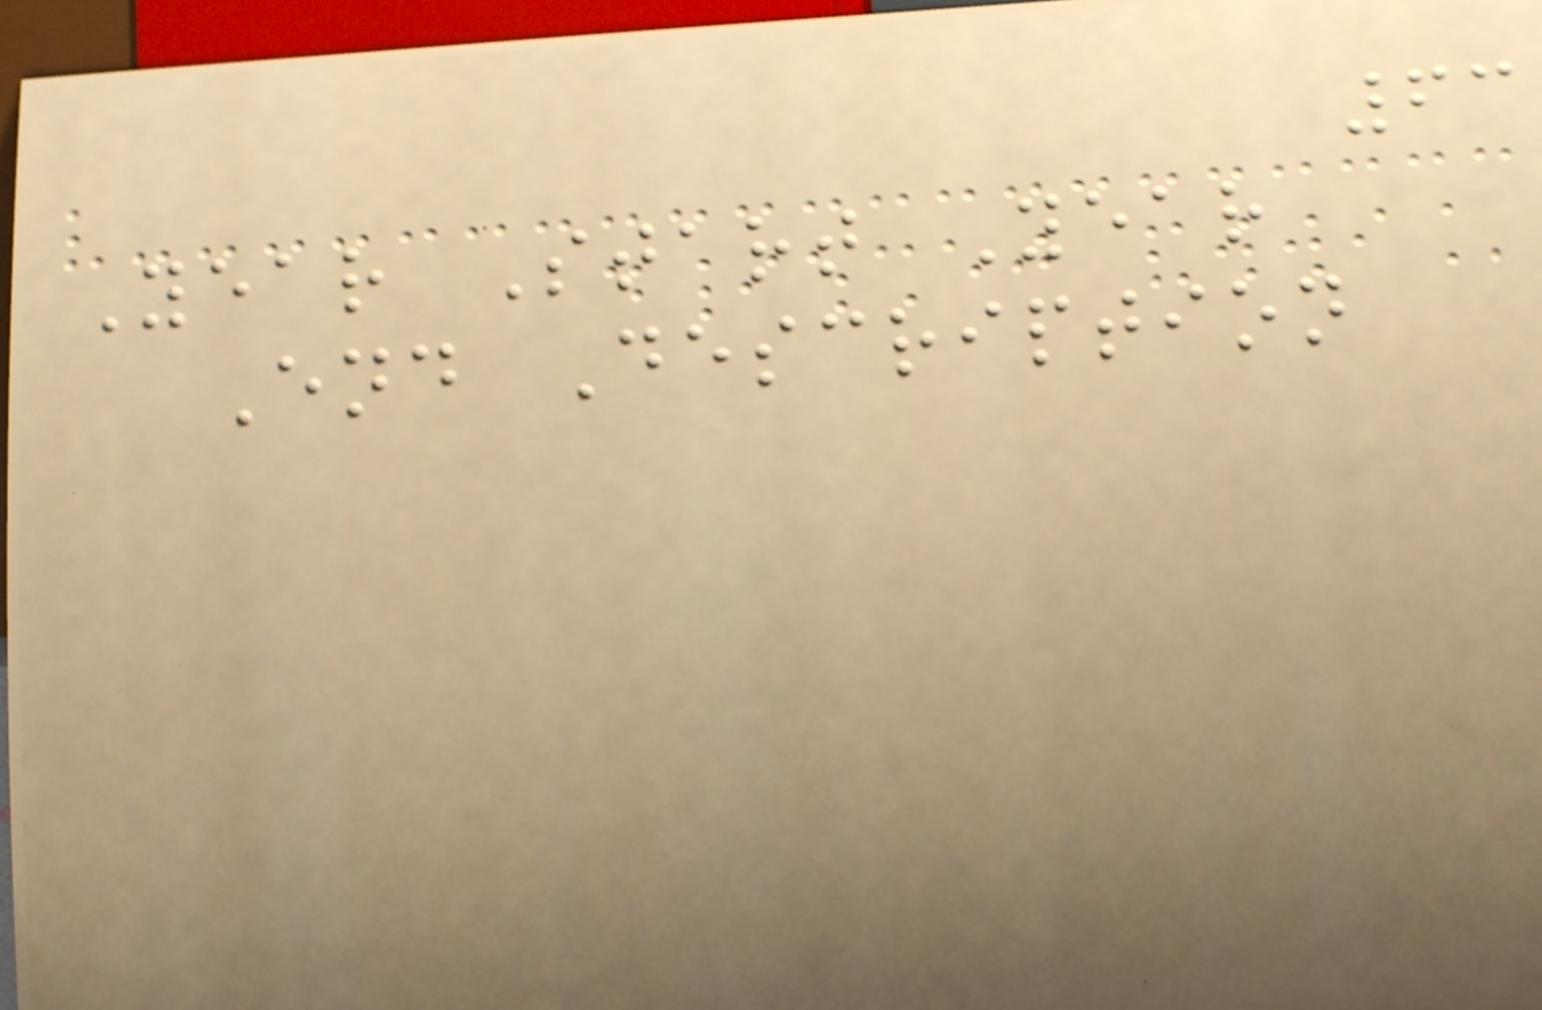63
Year Start Year
End Description
